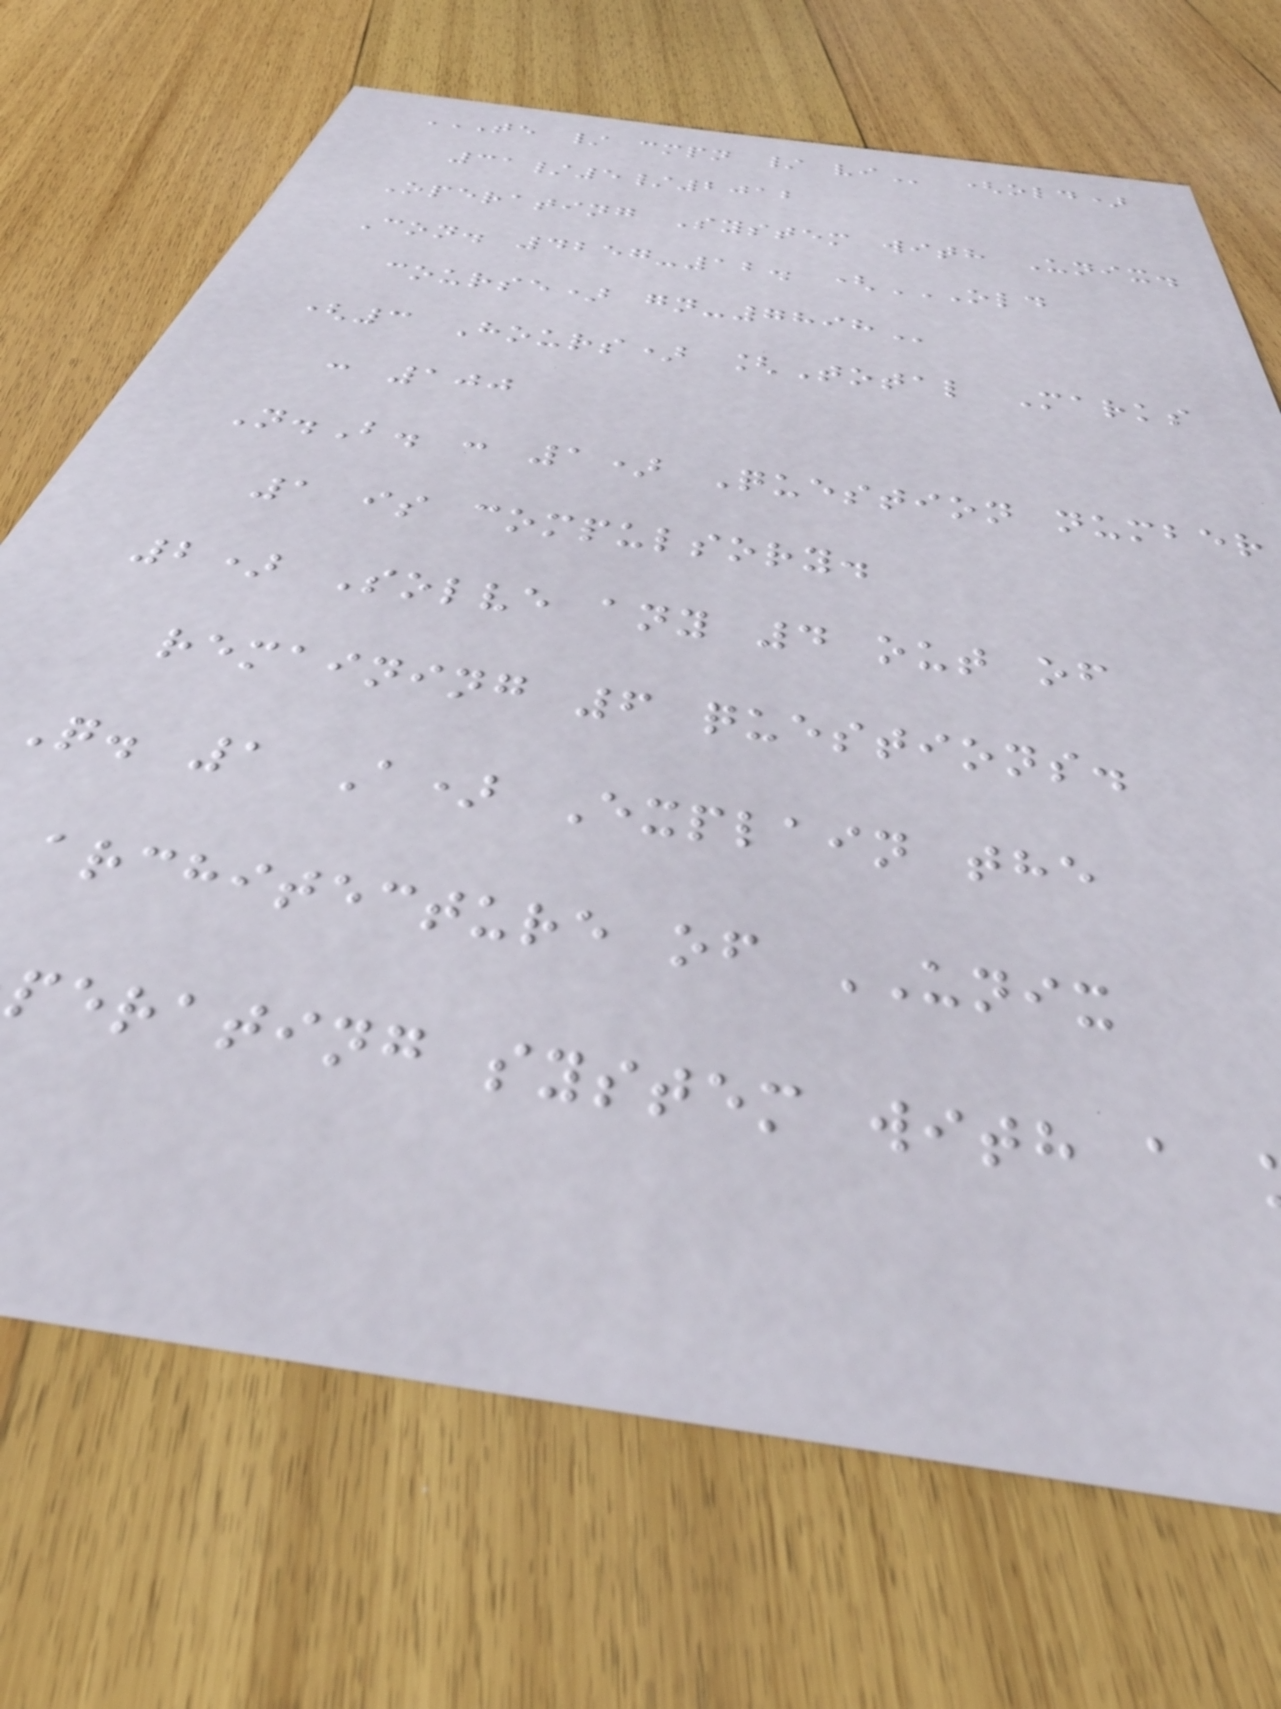TE / CMPN / VI (old)
31/5/2012
Operating System with Unix.
Con. 4257-12. (OLD
course)
(3 Hours) [Total Marks
: 100
N.B. : 1) Question number
1 is compulsory.
2) Solve any 4 out of
remaining 6 questions.
Q. 1 A) Explain the
architecture of UNIX
perating system with a
